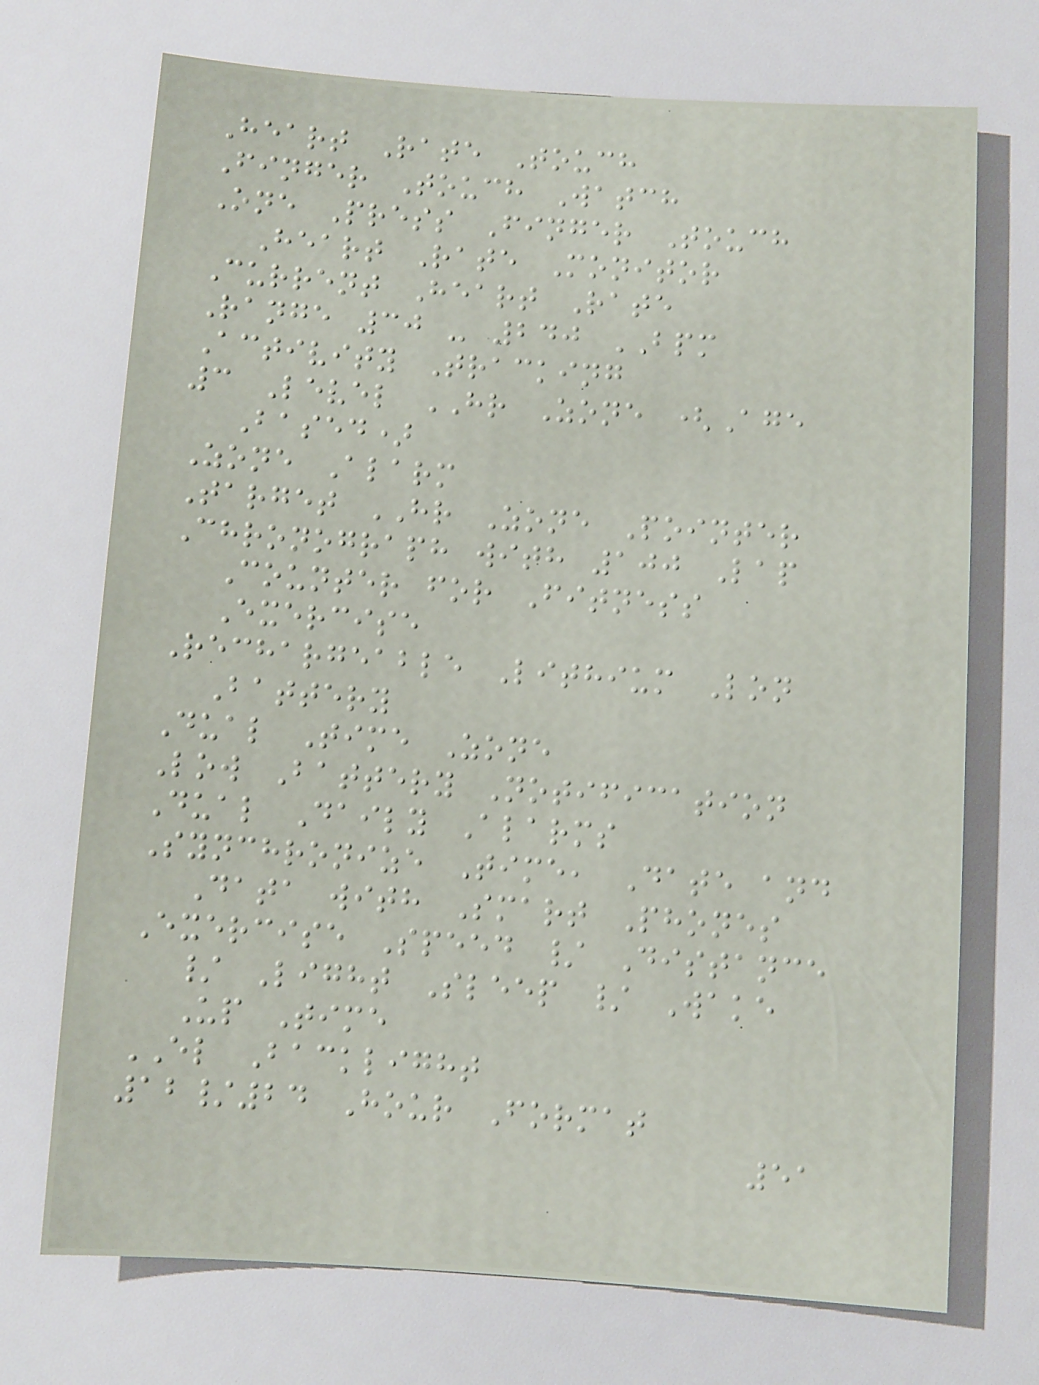Heart Rate Touch
Finger Touch Watch
One Press Finger Touch
Heart Rate Monitor
Current Heart Rate
Range 30 - 240 BPM
Activity Tracking
3 Level HR Zone (Age
Based)
Zone Alarm
Target HR Zone Pointer
Chronograph with 100 Lap
Counter for Fitness
Exercise
Rechargeable Lithium Lon
Battery
Dual Time Zone
Low Battery Notification
Dual Daily Alarms
Synchronize Time, Date and
Data with Smart Phones
Exercise Speed / Distance
/ Light Sleep / Wake
Up Time
EL Backlight
12/24 Hour Format
51
